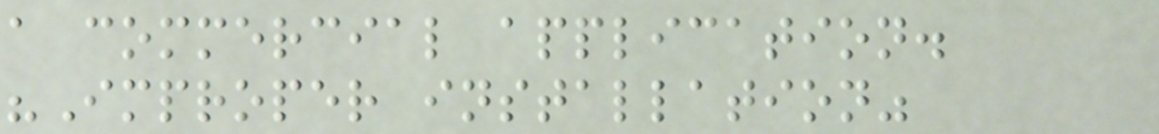a commercial application.
"Improper installation"
